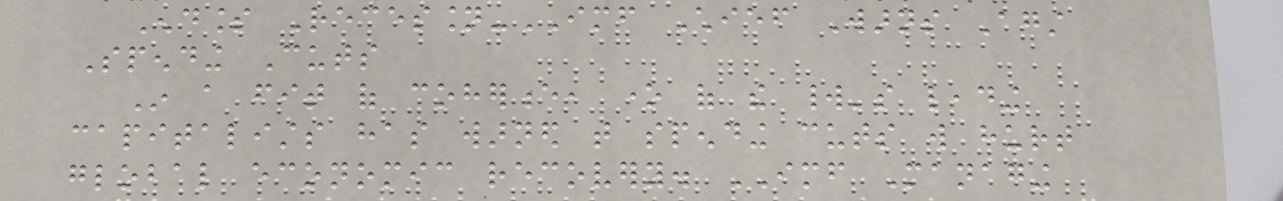Endless Recession-IMF Chief Warns Against
Spending Cuts
In a fit of coherence, one of the world's leading
capitalists has warned that spending cuts will hurt
global economic recovery. IMF Managing
